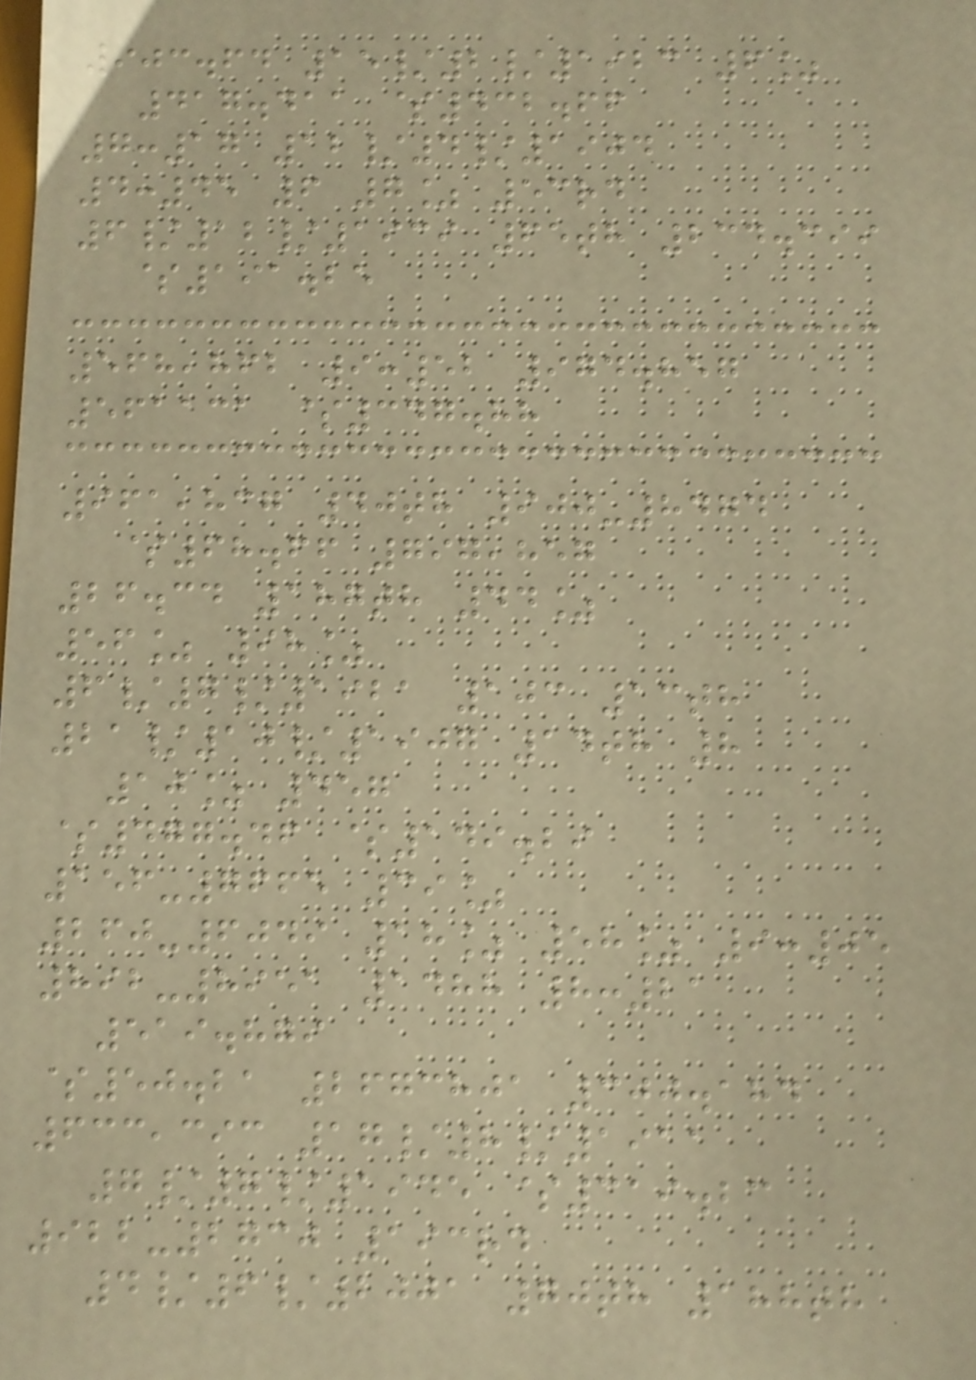903.64 15/2/1923 6%
417.411 $432.66
7:17 12/4/1904
4:45 6 7% 53rd
6/12/1939 65th 234.399
$191.25
568,862 9:52 974.857
561131 $347.88
961,837 40th 900-8474
$68.66 797,857
26.34 187th 44%
56% 98%
6/7/1921 103 13th
21/10/1907 14th 8
10% 457
$477.46 $149.29
156-7665 39%
260-6049 18% 58% 9:05
892-8951 1488 8:21
519.879
$50.21 2673801 300.184
633,393 17/8/1911
7/7/1945 $319.23
922-2730 193rd
4/6/2001 70th 188th
